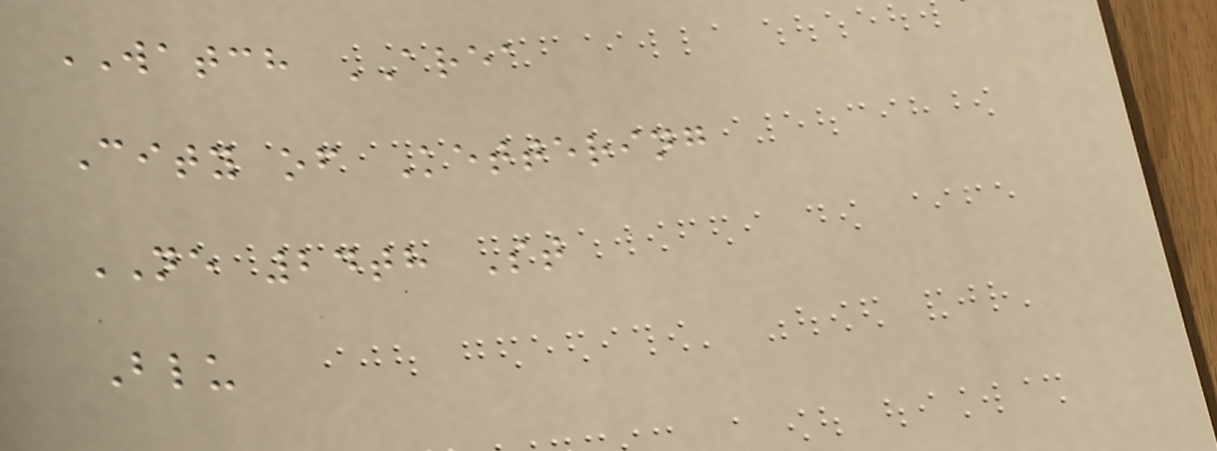WATCH AREA
City of Kettering
NE 24th St
Blu
